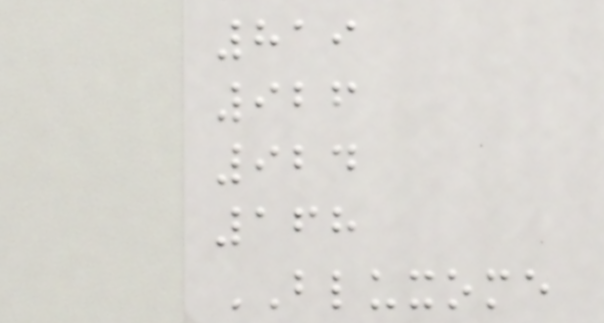819
926
924
168
BLUXOME
